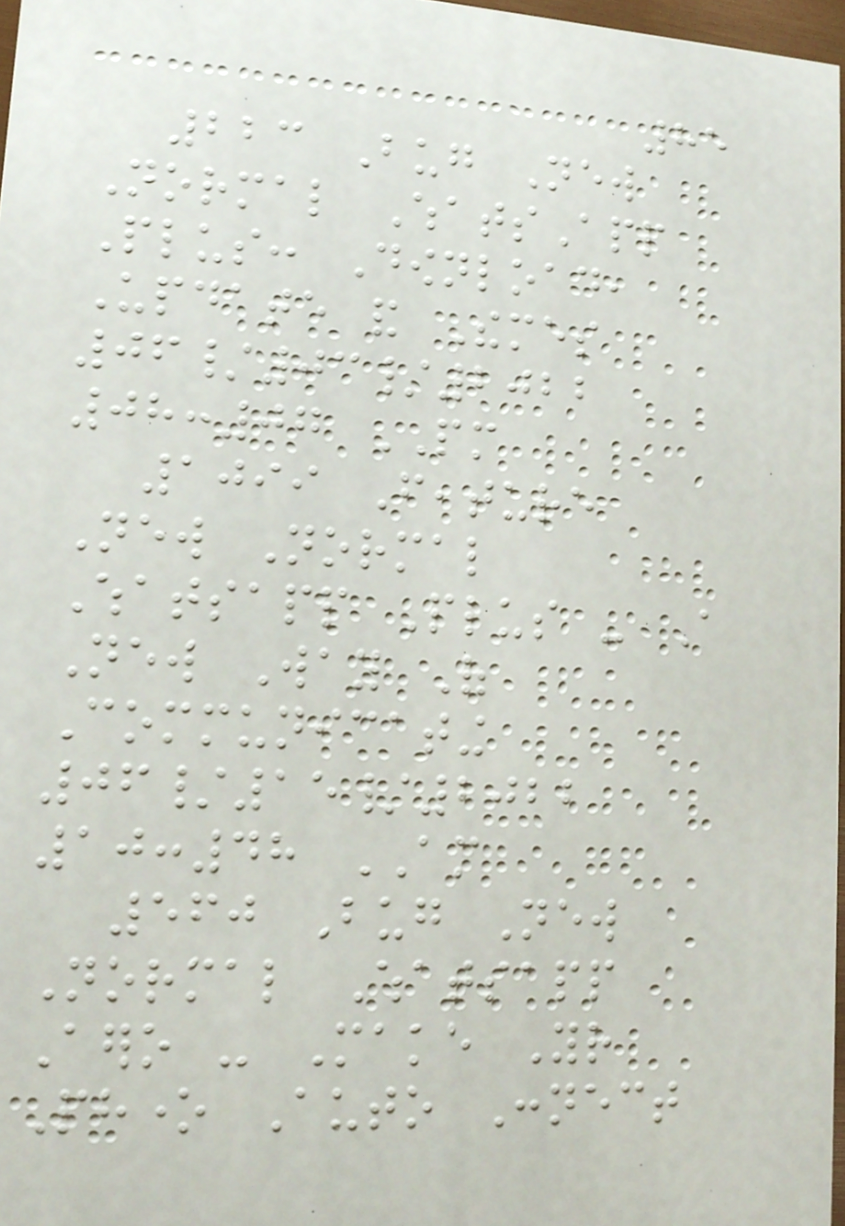85
223 Bug New
Normal WhatsApp
Plus: Download,
Update and Themes
06/03/2022
08:07 PM
1099 Feature
New Normal
Whatsapp Plus - A
New Way Of
Communicating
06/15/2022
10:48 AM
560 Bug New
Normal Whatsapp
Aero - Make Your
Phone Auto Connect
